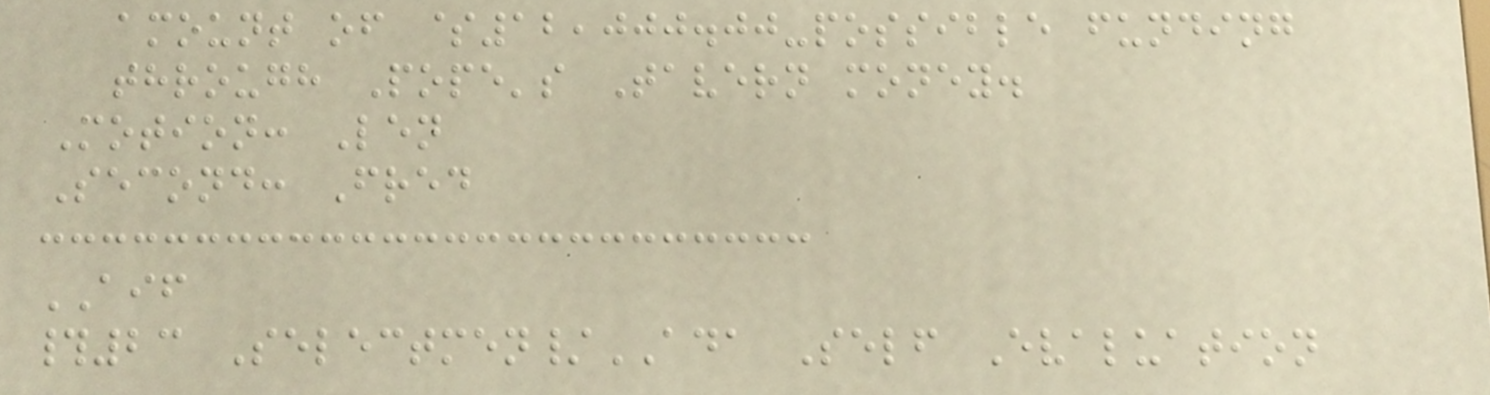amount of $12,000.00-possible funding
through Pope's Tavern money.
Motion: Len
Second: Fred
AIF
#23 Selectmen/ADA Self Evaluation
